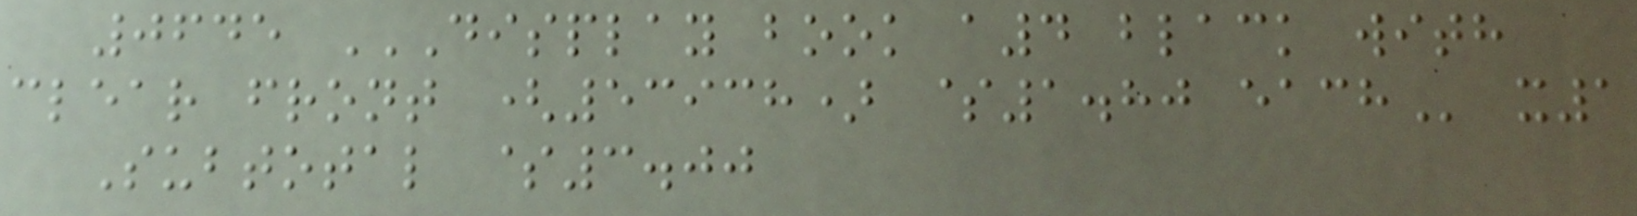0645 DISPLAY BOOK A4 BLACK WITH
CLEAR FRONT (53938) $1.80 EACH x1
Subtotal $3.00
